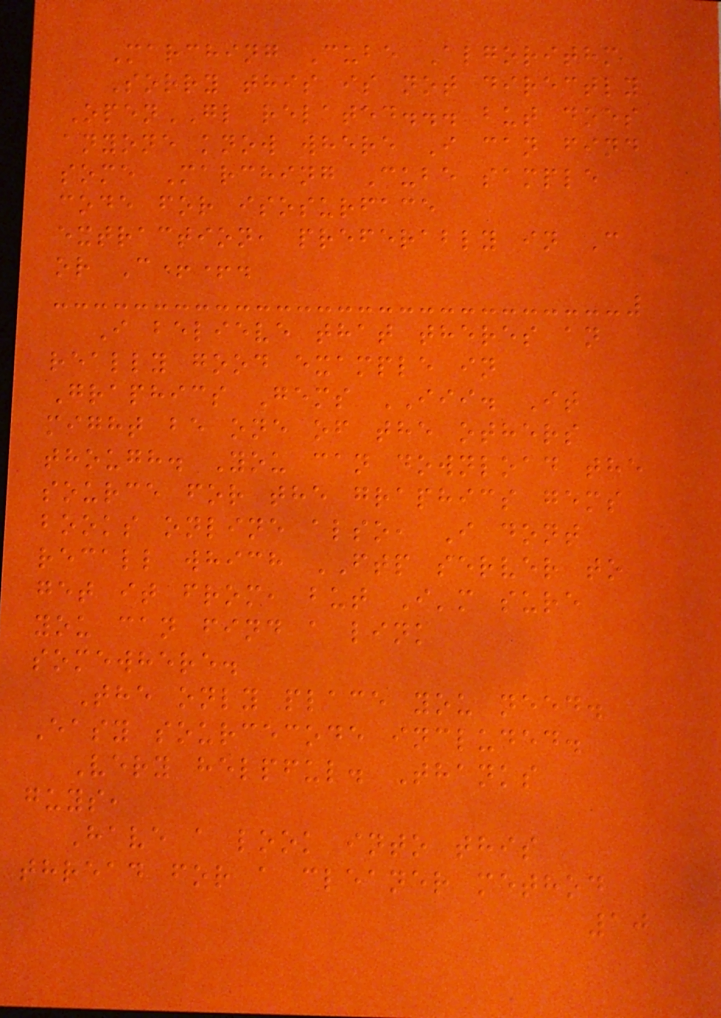Marching Cube Algorithm
Sorry this is not directly
OpenGL related... but does
anyone know where I can find
some Marching Cube sample
code for isosurface
extraction, preferably in C
or C++.
I believe that theres an
really good example in
Graphics Gems III. It
might be one of the others
though. You can download the
source for the graphics gems
books online also, I dont
recall which FTP server to
get it from, but I'm sure
you can find a link
somewhere.
The only place you need.
Easy sourcecode included.
Very helpful. Thanks
guys,
Have a look into this
thread for a cleaner method
10
